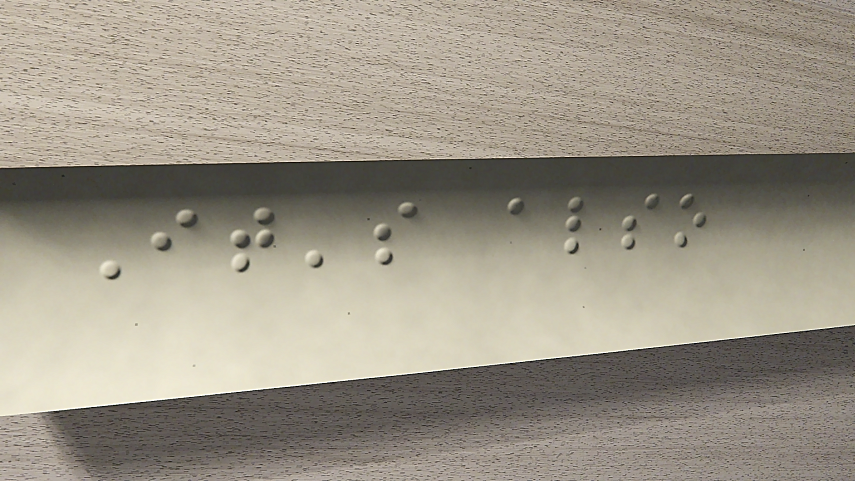It's also
